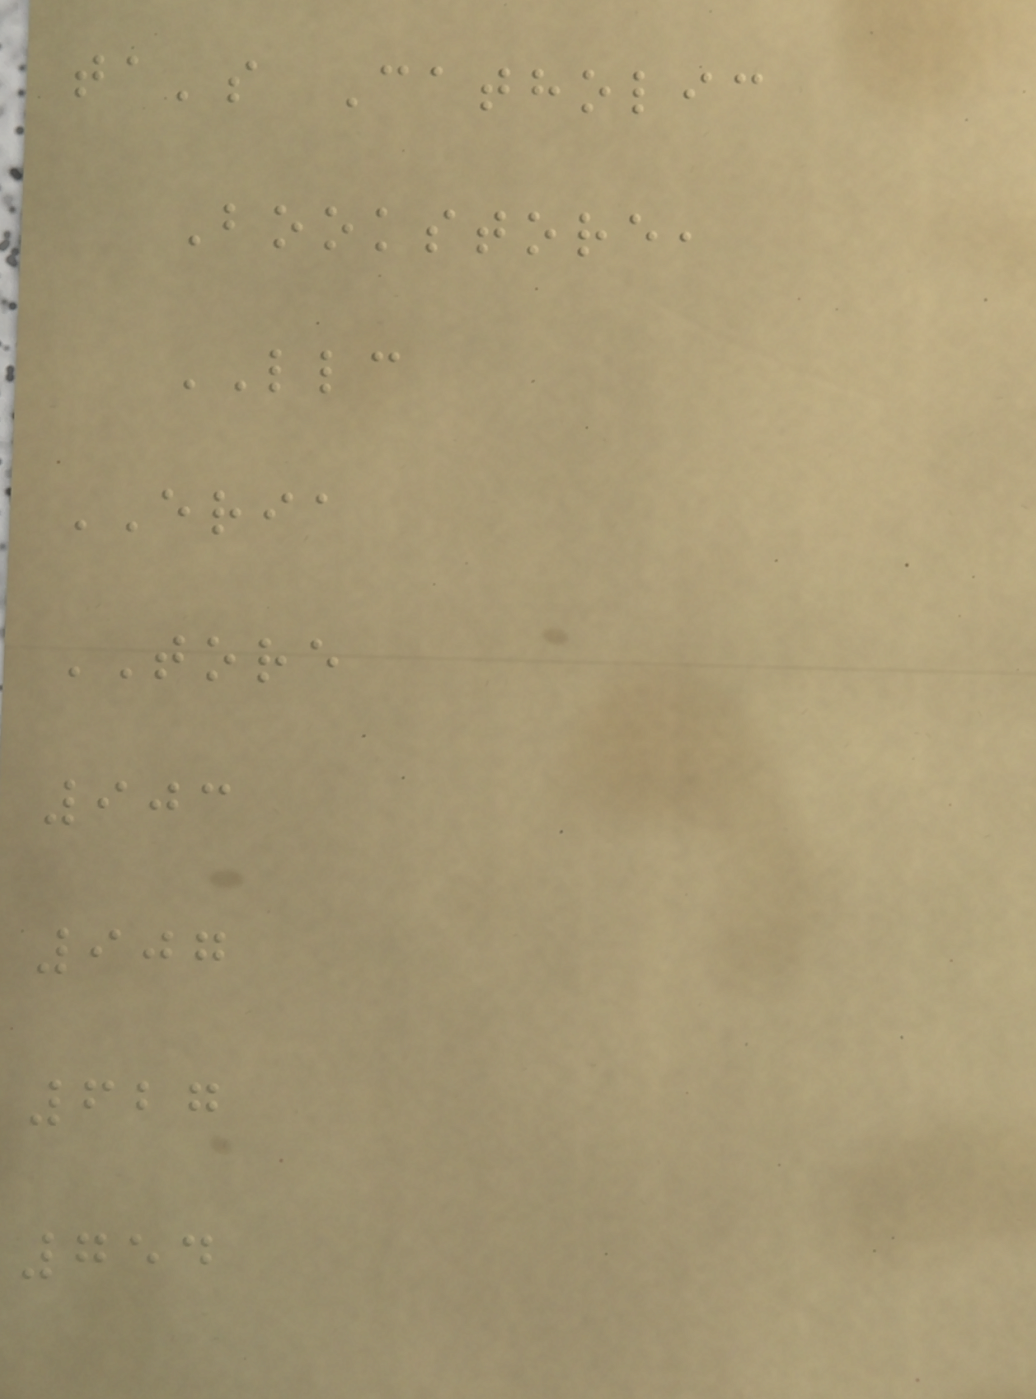ta's Catholic
Bookstore,
LLC
ERIA
TORE
903
907
627
754
